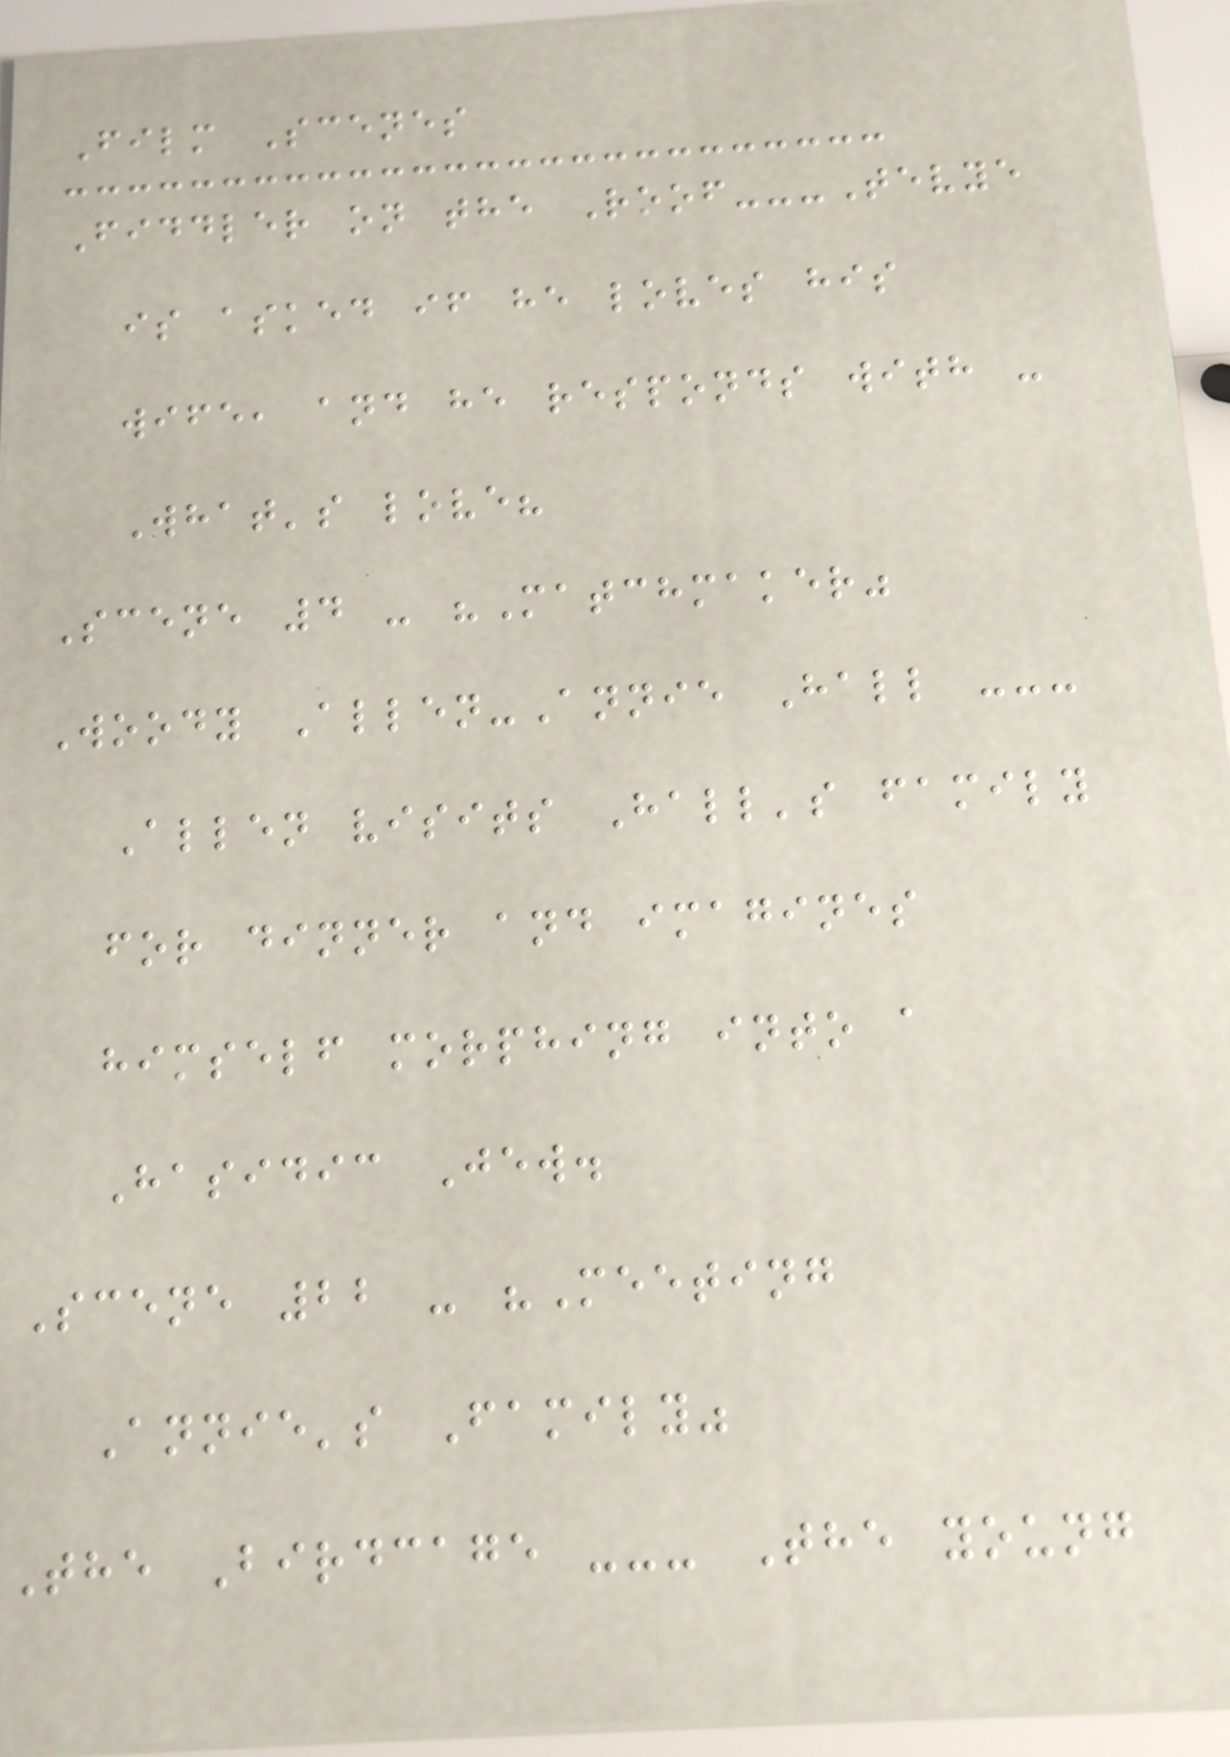Film Scenes
Fiddler on the Roof---Tevye
is asked if he loves his
wife, and he responds with -
What's love?
Scene 4 - "Matchmaker"
Woody Allen-Annie Hall ---
Allen visits Hall's family
for dinner and imagines
himself morphing into a
Hasidic Jew.
Scene 22 - "Meeting
Annie's Family"
The Birdcage --- The young
